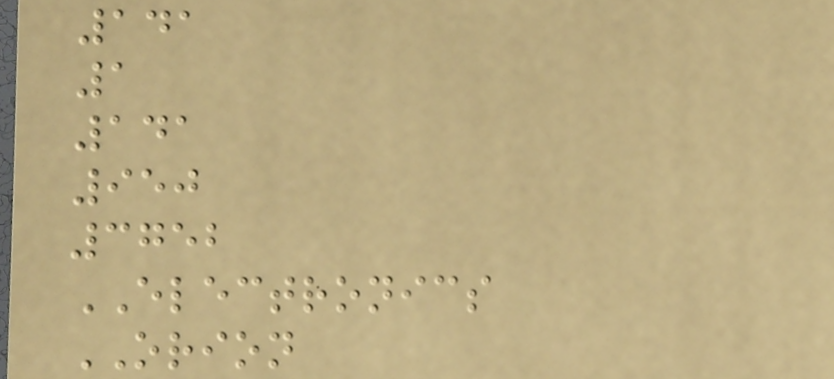141
1
141
950
3752
ELECTRONICS
ORION
